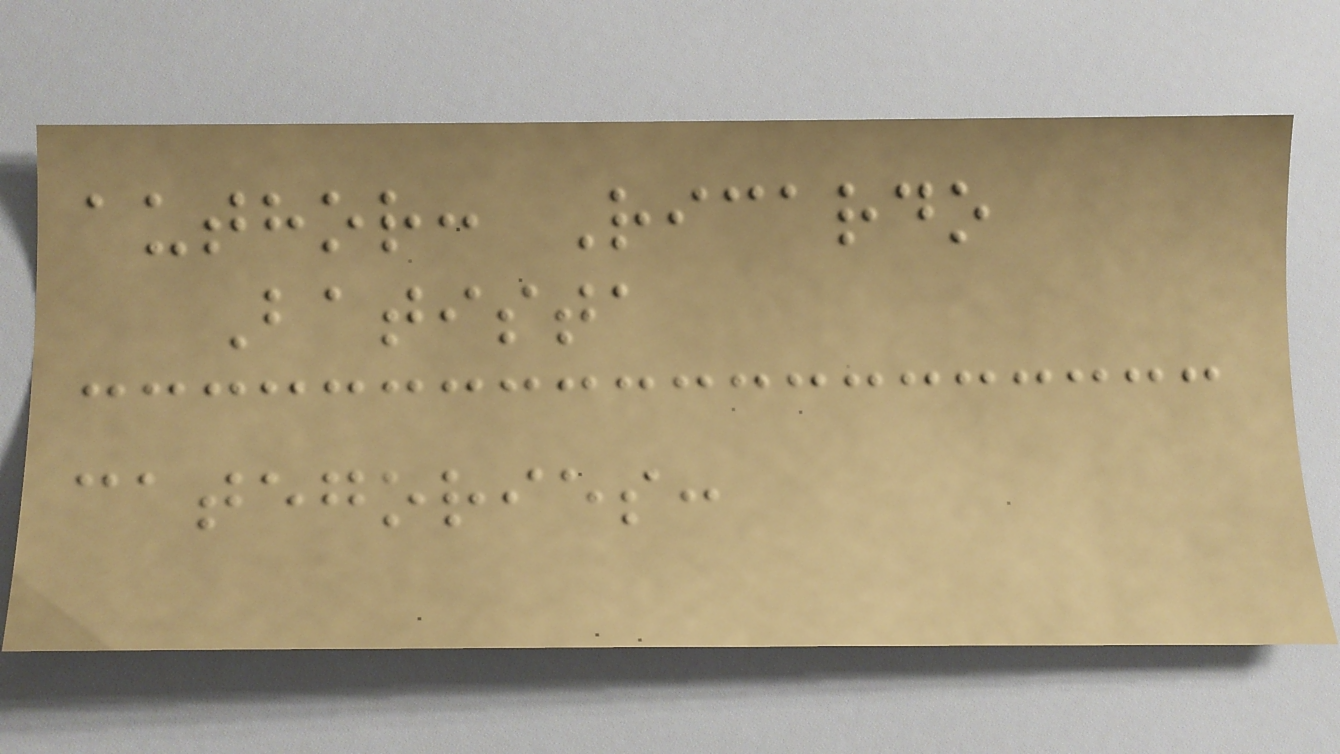author: Ricardo
Batista
categories:
